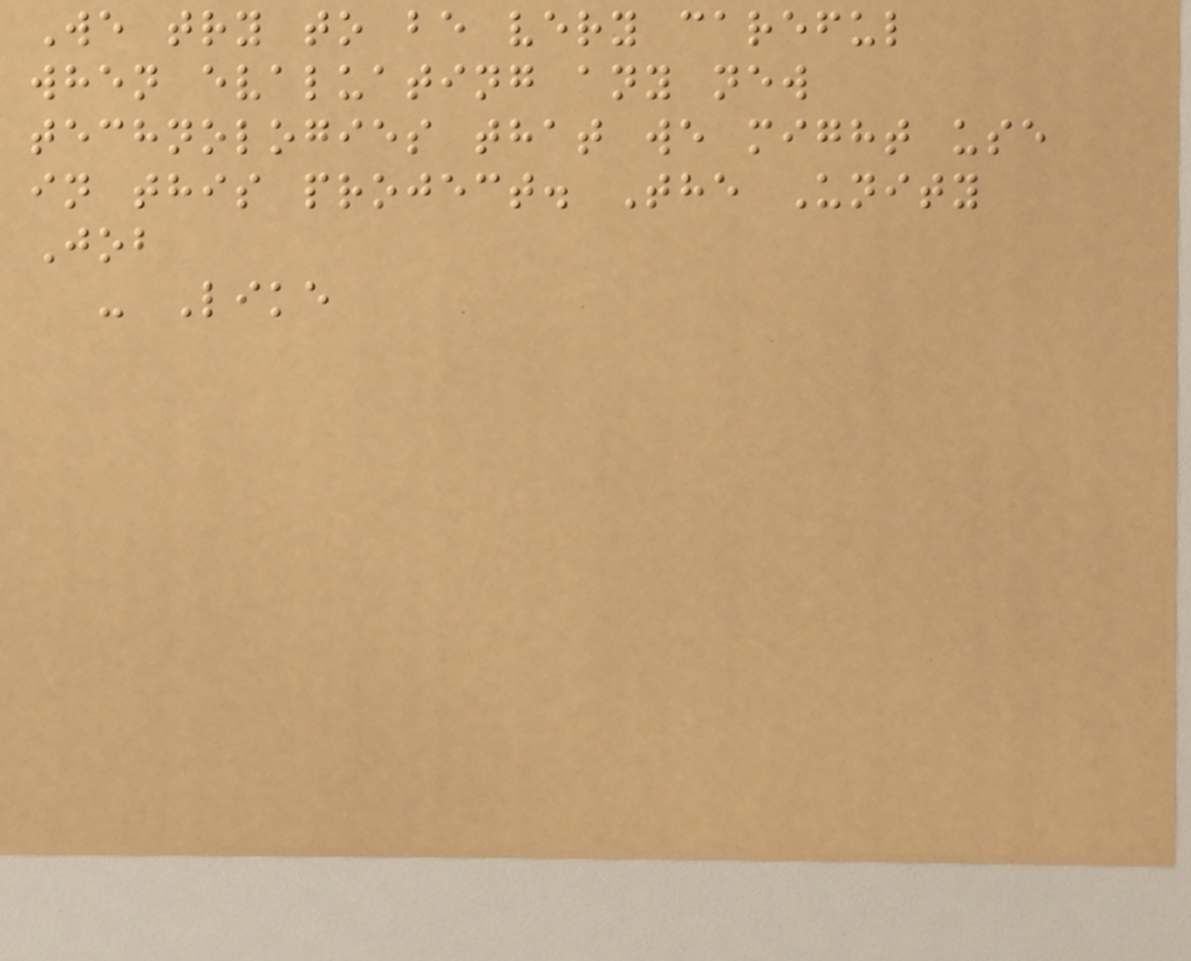We try to be very careful
when evaluating any new
technologies that we might use
in this project. The Unity
Job
- Like
